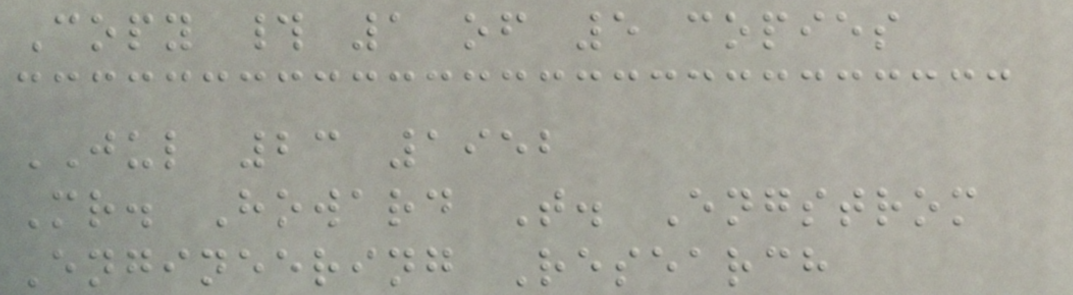Copy # 1 of 5 copies
JUL 23 1952
Mr. Howard T. Engstrom
Engineering Research
